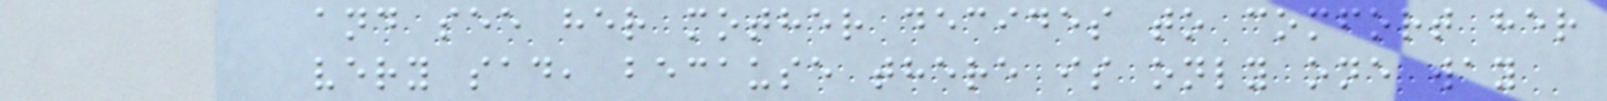and see her mother decides to comfort her
very sad, because there is only one way
